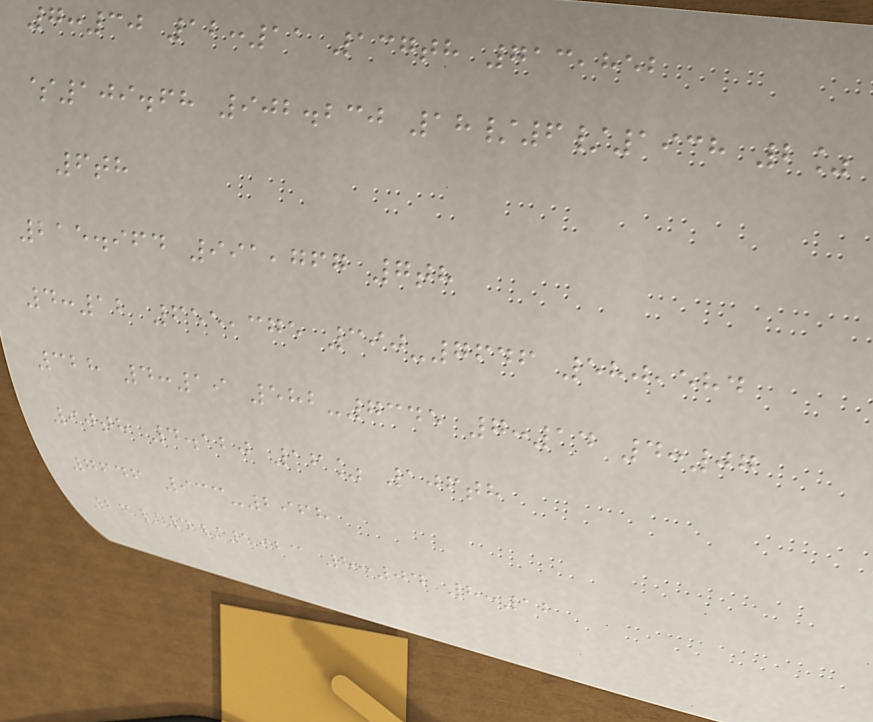7:30 12:11 137th 713,852
$109.68 902.230 18/6/1938 2%
6th
215.964 991,767 7th
4:12 655,375 390-7646 580,584
328 4:19 582-7345 7:14 4:07
90th 4.120 16% 106th
7646 933-2968
26/4/1923 8:04 8:12
